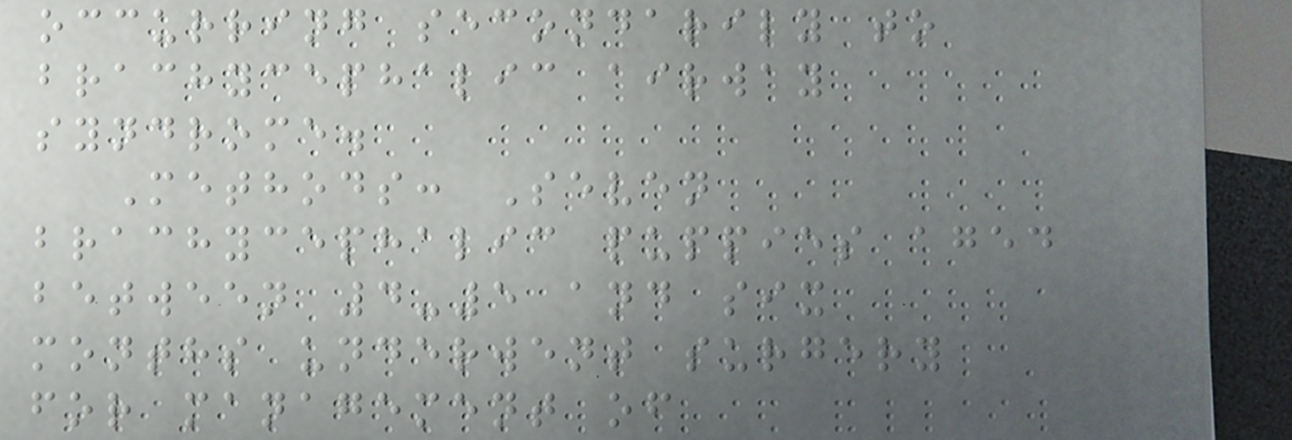occurring secondarily to
brachycephalic airway
syndrome.
Methods: Seven
brachycephalic puppies aged
between 4-5 and six
months underwent surgery
for management of
